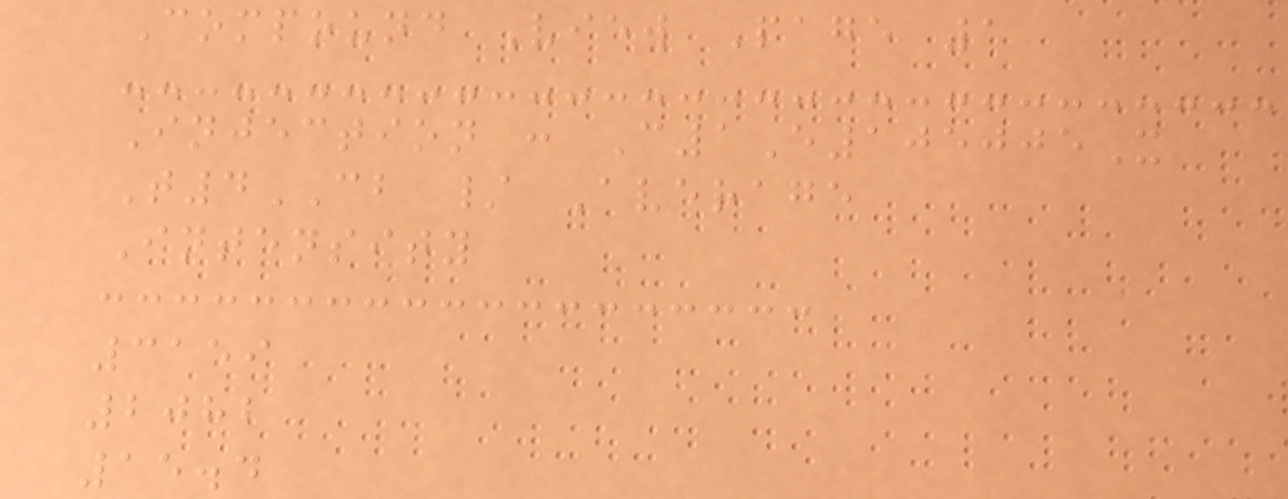Compound View Page 1
Injection : C1E105005X
T4CB / Average
Intensity
3159
2082
15.4
